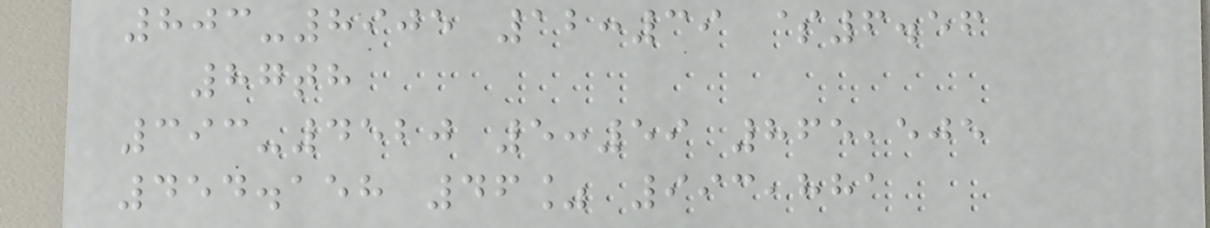803-8905 12:39 $6.56
87th
393-4520 5:59 865,505
454.158 46% 993,881
